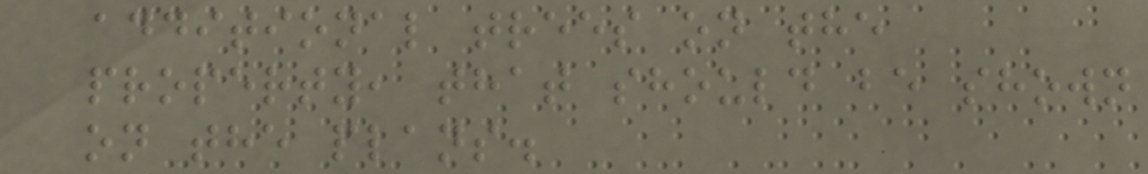additional trees on the
property, that should be shown
on the plans.
